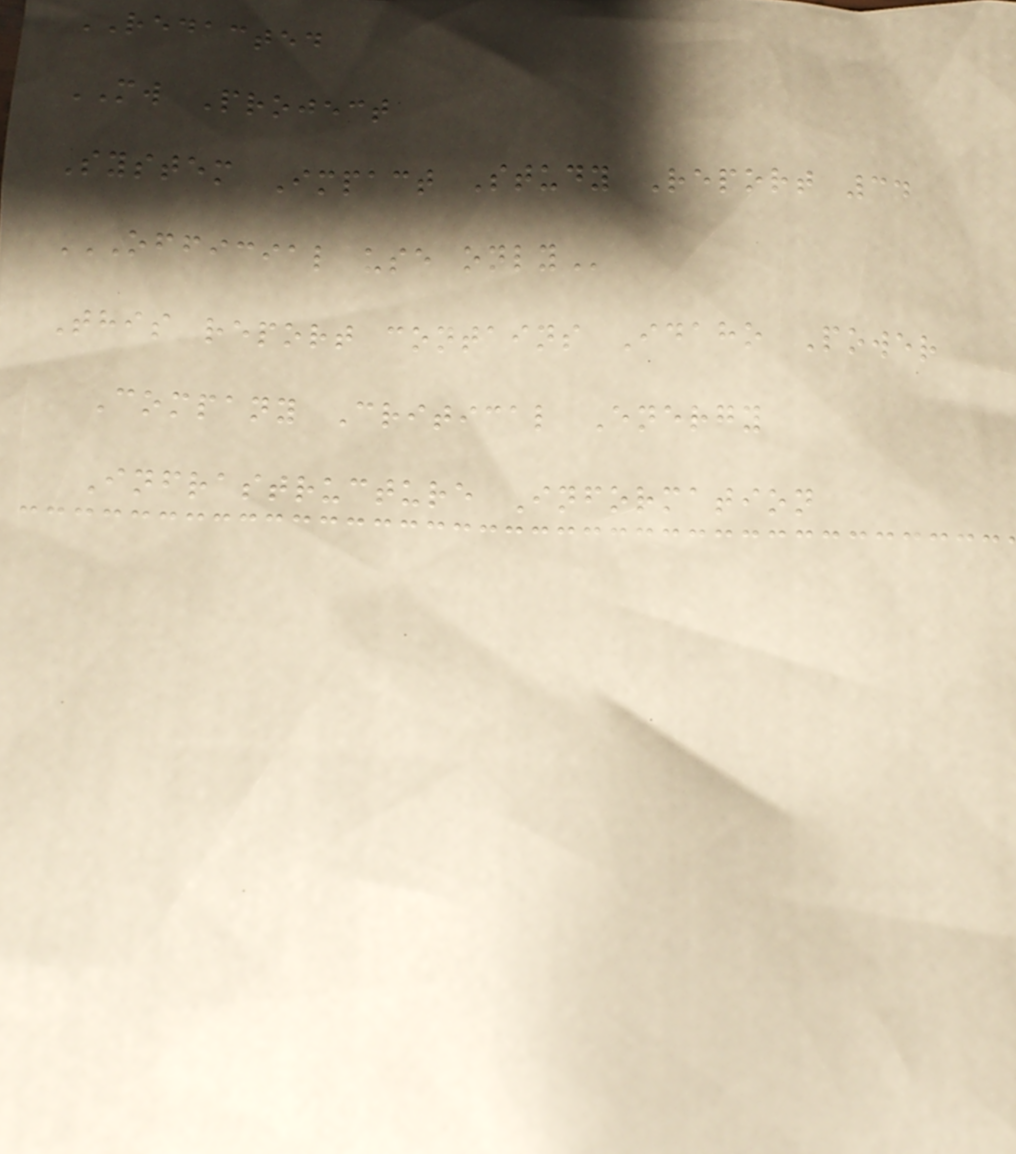REDACTED
MW Project
System Impact Study Report 34
OFFICIAL USE ONLY
This report contains Idaho Power
Company Critical Energy
Infrastructure Information
